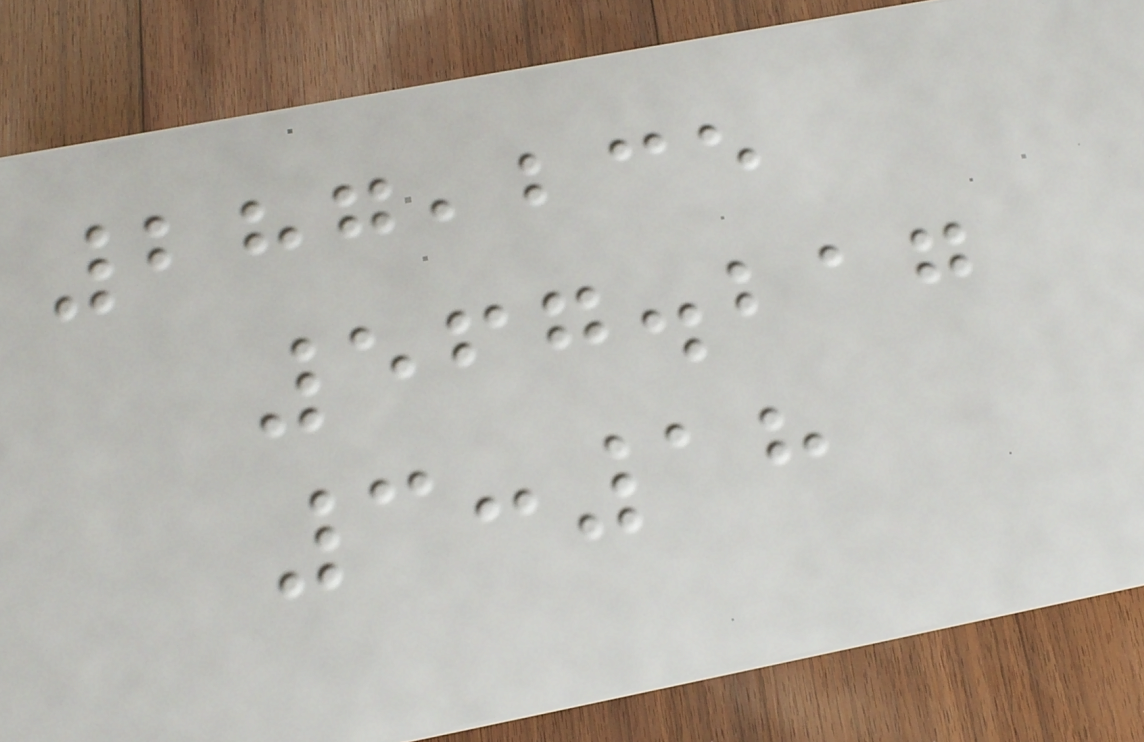287,235
567.217
3:18
